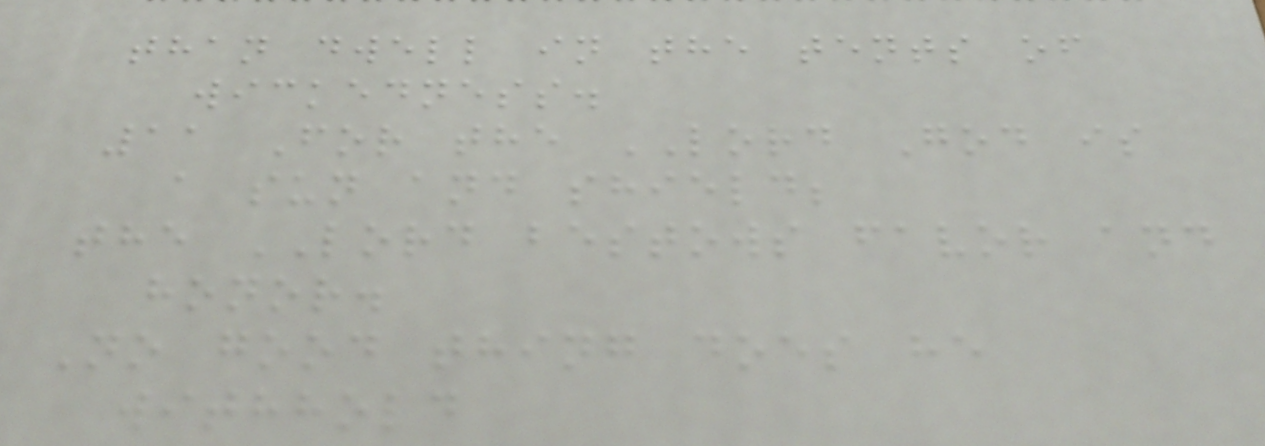than dwell in the tents of
wickedness.
11 For the LORD God is
a sun and shield;
the LORD bestows favor and
honor.
No good thing does he
withhold
